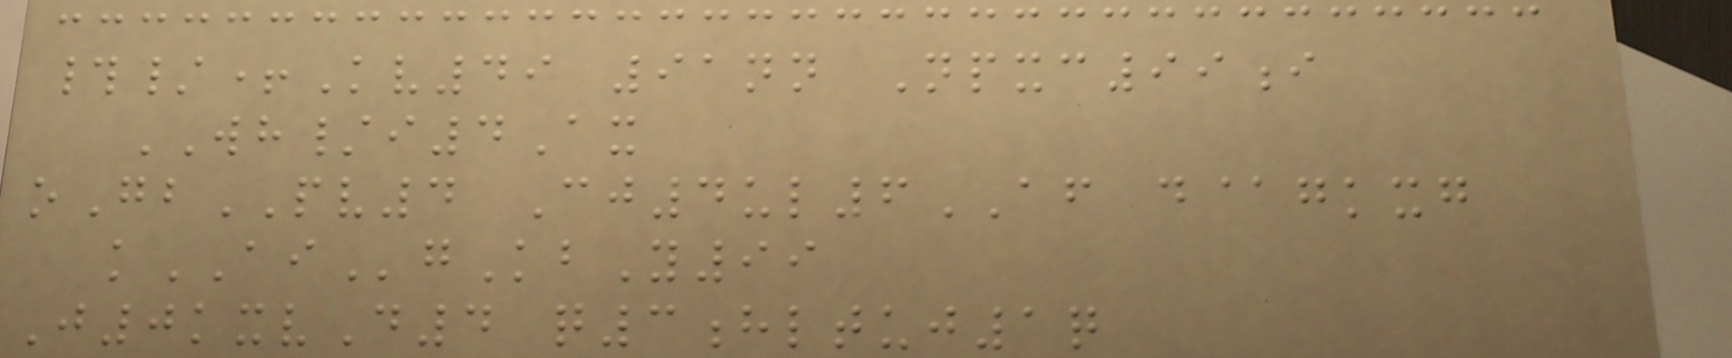#/+Kv49 91nn Npxc99i
WH/i4Ax
oGbPV4 Cj4ul6AF d@gkxg
kAIgKbY99
J0kxvD4 q3hltuj1q
